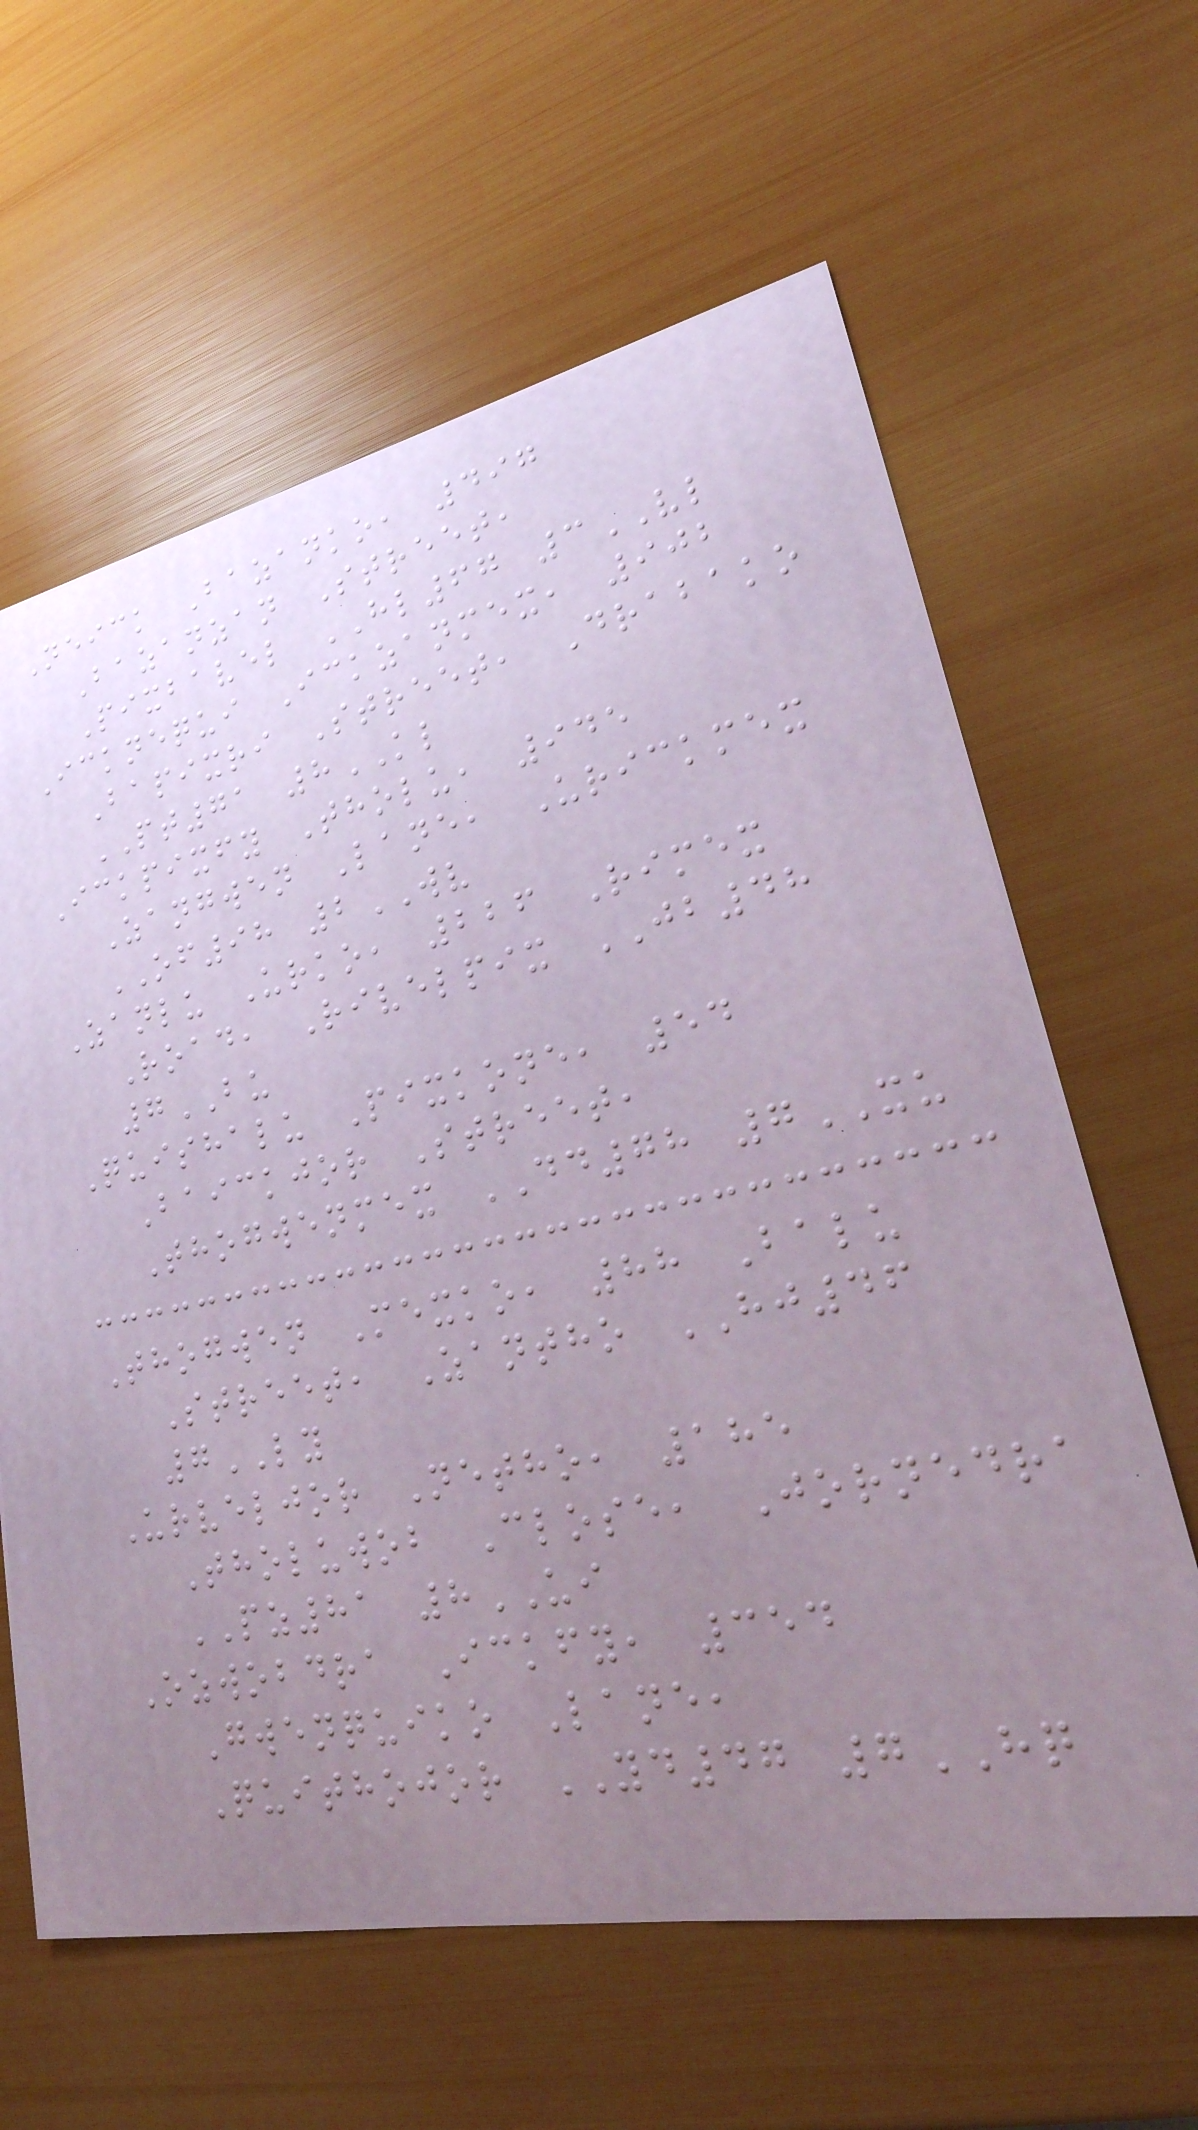Neick Bazanko, 497
Bazanzan Street,
Pixbavel HL67 3VL
Icknequi Ickzanmex, 902
Bapixri Street, Drabako
PT71 8KL
Ickpixfy Tholu, 945
Zangwen Lane, Urickmex
OF98 2WV
Zanlu Urko, 226 Rimex
Road, Rivelpix JB48
7BU
Quishalu Pixkone, 54
Baickjor Street,
Thogwenmex DD78 7XU
Thogwen Mexko, 88 Balu
Street, Zantho HJ46
7LY
Urveljor Netho, 185
Tholuwob Close, Jornedra
PZ81 8UI
Ozwobdra Ickfy, 354
Gwenquiko Lane,
Quithojor YD47 7HQ
